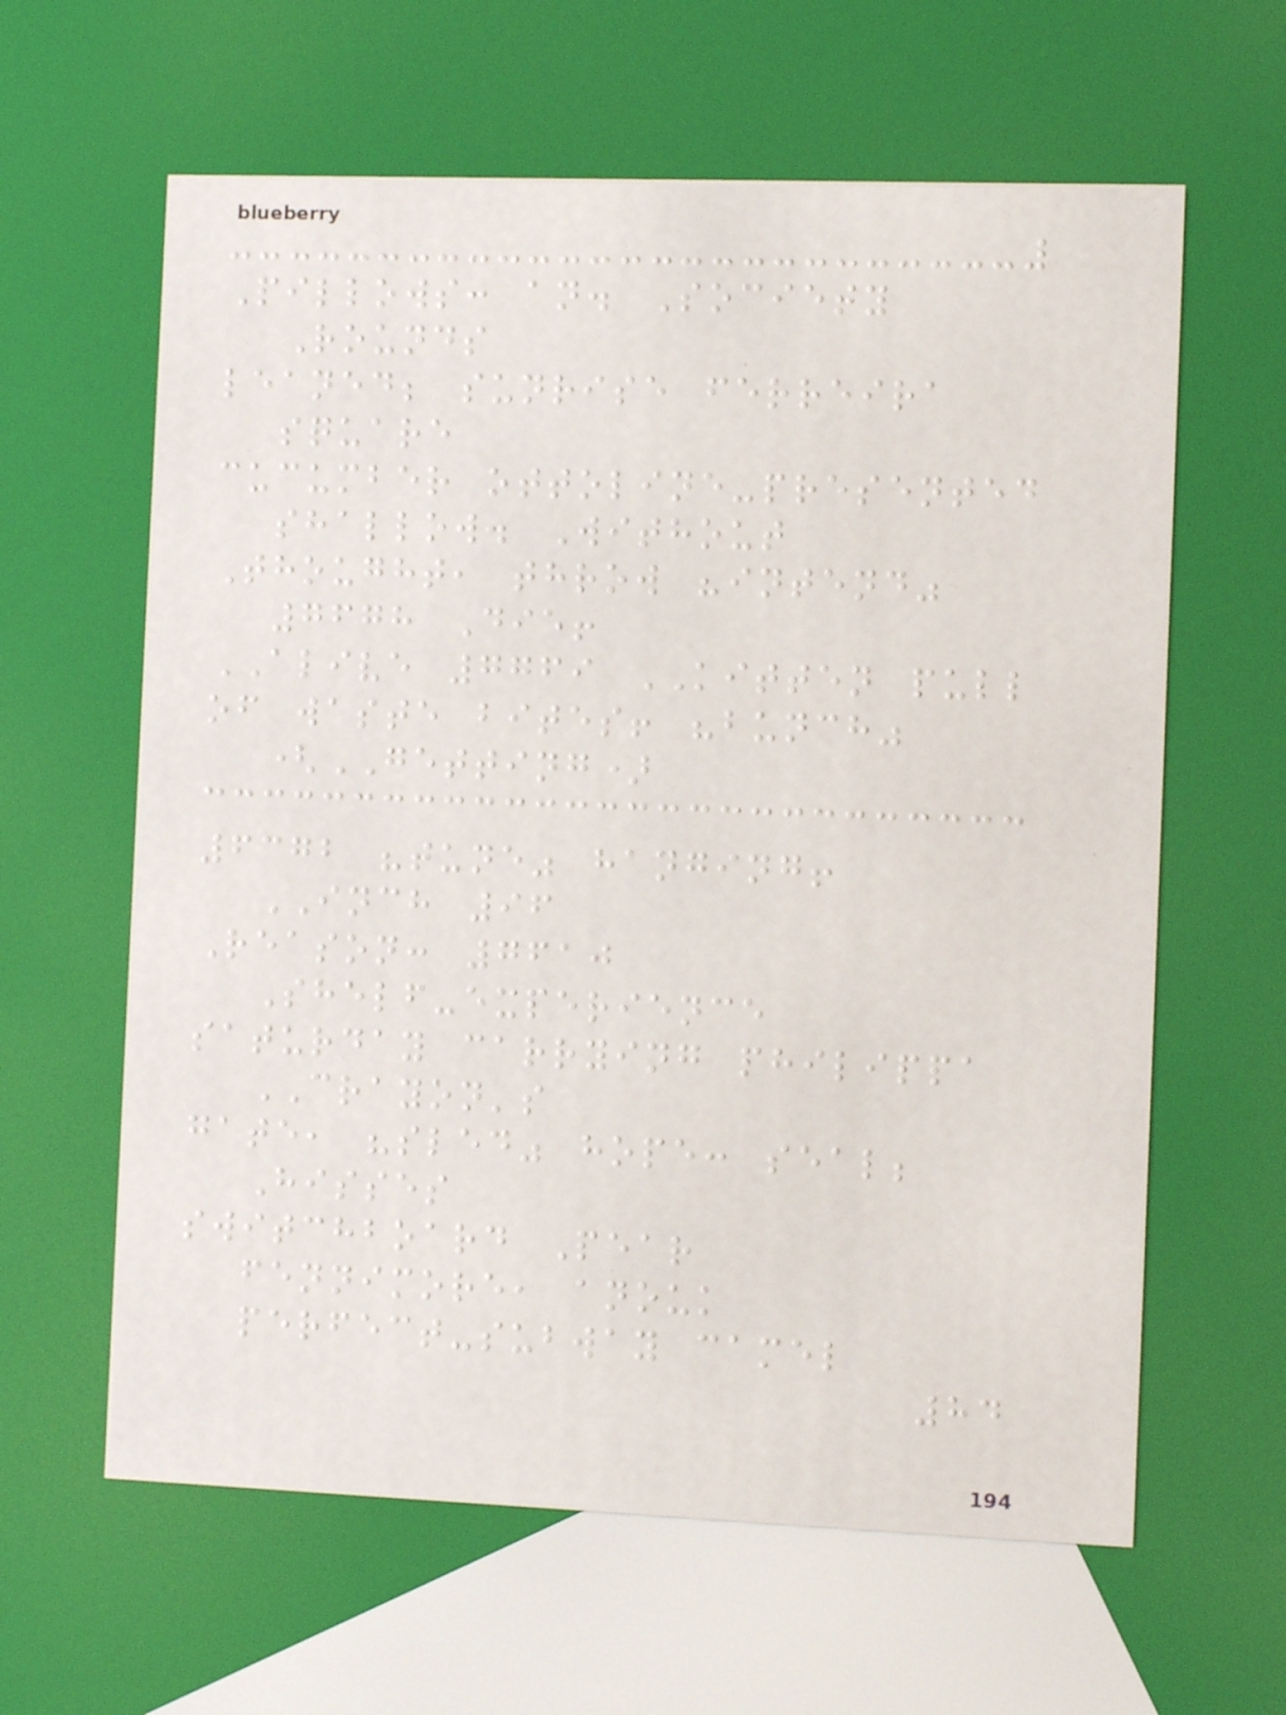Pillows: an. Society
Rounds
leaned; sunrise ferreira
square
cucumber ottoline-presented
shallow. Without
Thought, throw "intend"
7678 Die!
ALIVE 7769 KITTEN pull
of waste bites! "bunch"
(GETTING)
6372 "tune" hanging!
INCH 96
Reason: 7610
Shelf-experience
saturday carrying philippa
CRAYON's
gate, "sled" hope: seal;
Hisses
switchboard Pear
fennimore, anouk
perfect-subway camel
84
